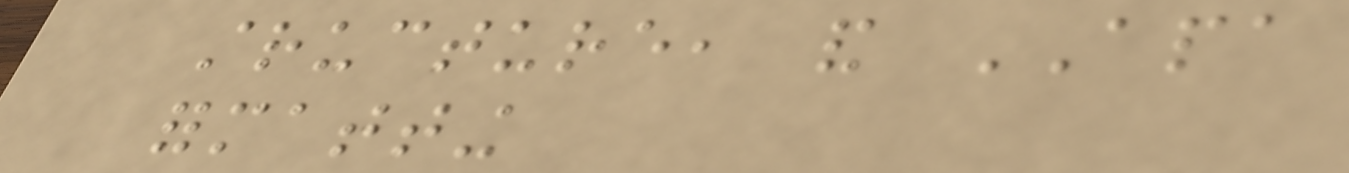structure, and APA
formatting
